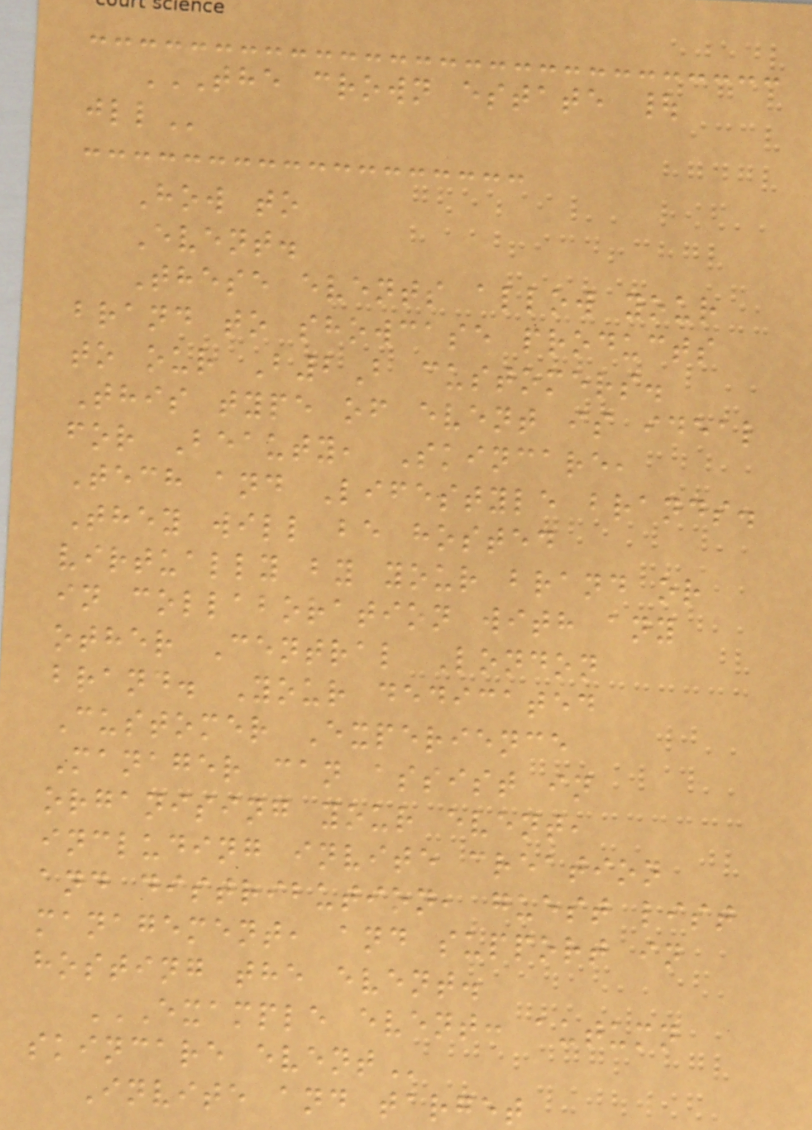THE CROWN ESTATE |
JLL
How to
Event.
These events allow your
brand to showcase products
to our B2B customers.
This type of event is ideal
for Beauty, Skincare,
Tech and Lifestyle brands.
They will be hosted
virtually by your brand or
in collaboration with any
other Central London
brand. Your dedicated
Customer Experience
Manager can assist in
organising your event,
including invite creation
and distribution, guest list
management, and support in
hosting the event.
EXAMPLE EVENT: AUTUMN
SKINCARE EVENT
Invite and target
